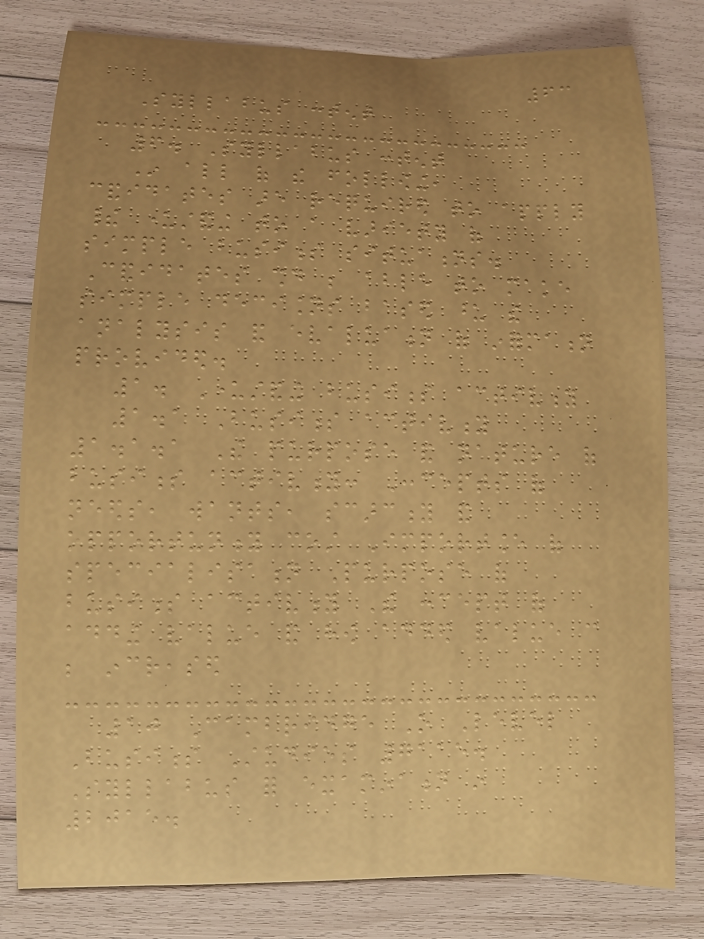63
Syllabus content
6. Syllabus content
In all of the following,
candidates are required to apply
their understanding to a variety of
simple business situations.
Candidates should be able to make
simple decisions based upon the
analysis and evaluation of information
provided.
1. Understanding business activity
1.1 Business activity
1.1.1 The purpose and nature of
business activity: Concepts of
needs, wants, scarcity and
opportunity cost Importance of
specialisation Purpose of
business activity The concept of
adding value and how added value can
be increased
10 Cambridge O Level
Business Studies 7115.
Syllabus for examination in
2015.
